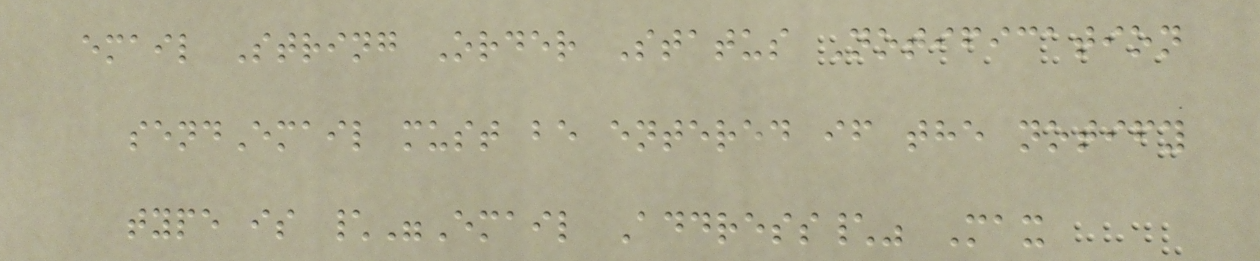email String Order Status Notification
sendEmail must be entered if the notify
type is \"Email Address\" Max
